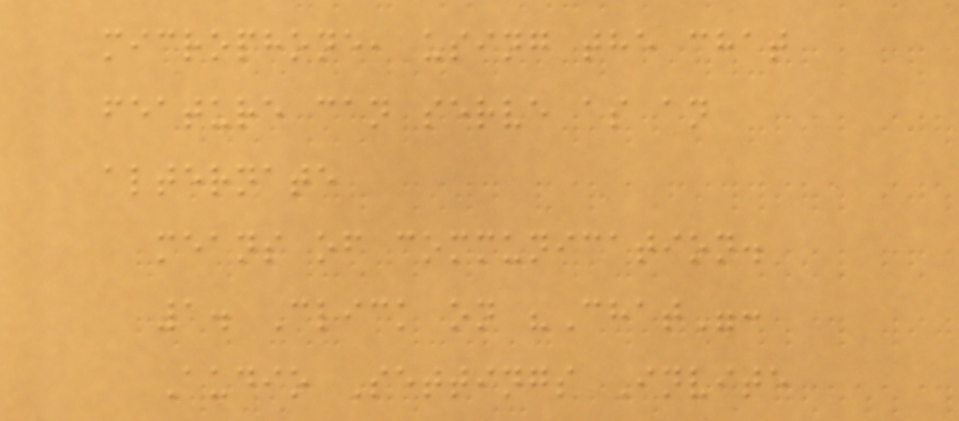microphone, using the chat
feature can serve as an
alternate
means of communication.
1. Click on "Chat":
Audio Settings Invite
